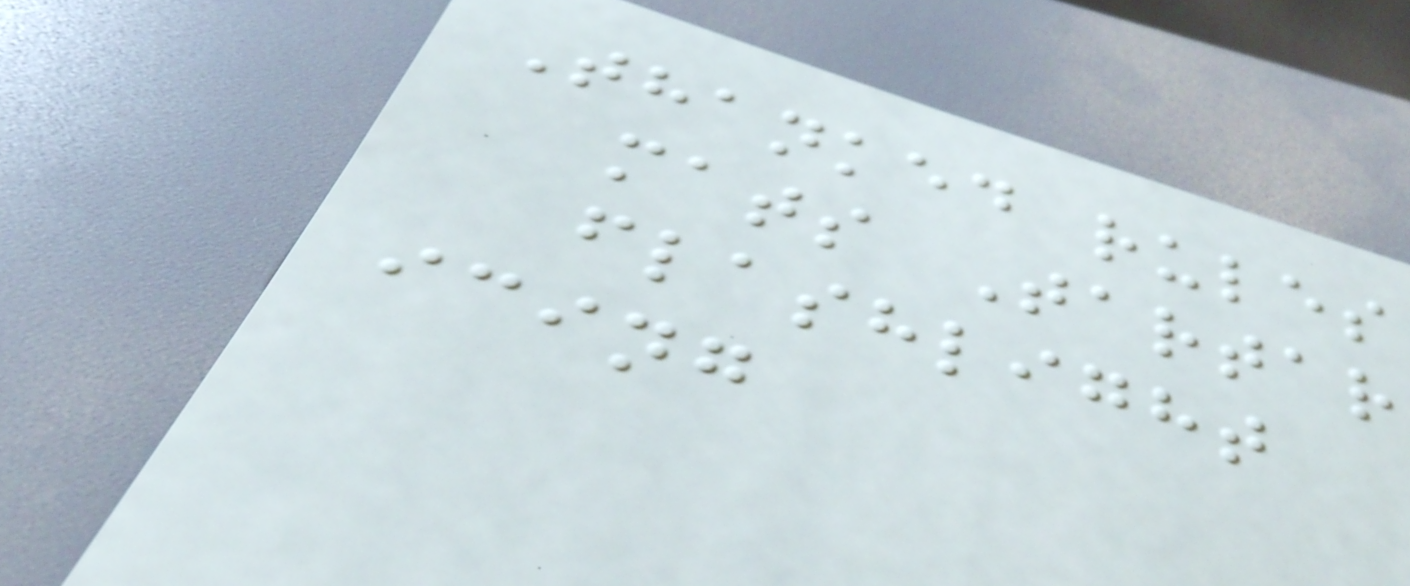Thanked rules
mats Tartar
flashlight
icing
